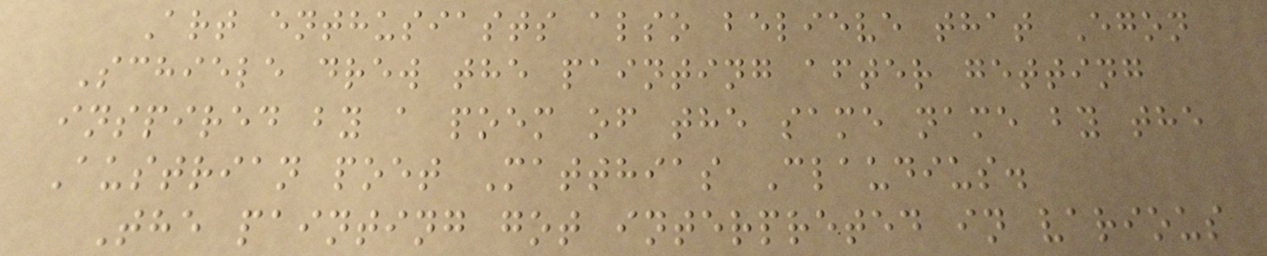Art enthusiasts also believe that Egon
Schiele drew the painting after getting
inspired by a poem of the same name by the
Austrian poet Matthias Claudius.
The painting got interpreted in various
